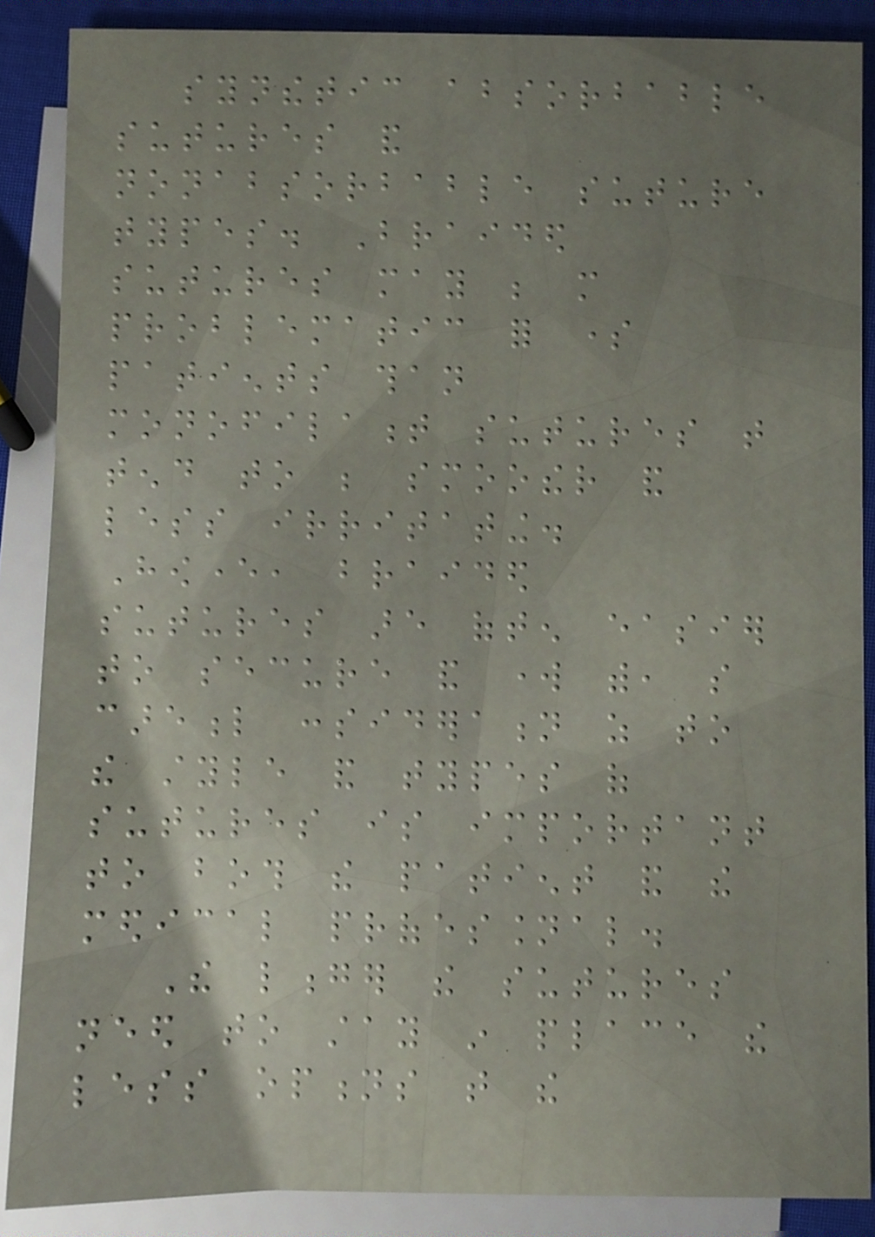synthetic absorbable
sutures and
nonabsorbable suture
types. Braided
sutures may be more
problematic for some
patients than
monofilament sutures that
tend to be smoother and
less irritating.
However, braided
sutures are often easier
to secure and work with, so
careful consideration as to
the style and types of
sutures is important
to both the patient and the
medical professional.
The longer the sutures
need to stay in place the
less options that the
